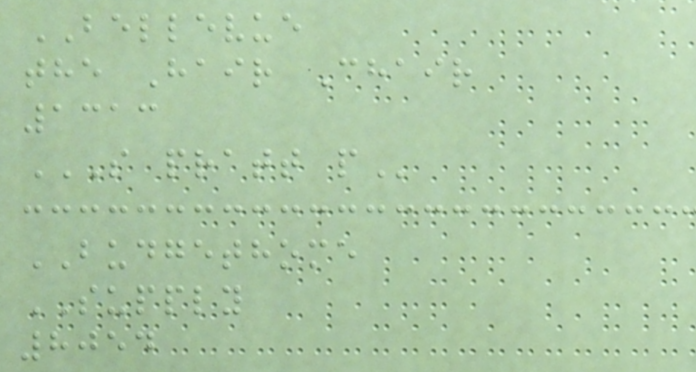BELLEVUE
the Hair Chair
1313
S PRATT P
BUDGETHOME
SUPPLY
8054
